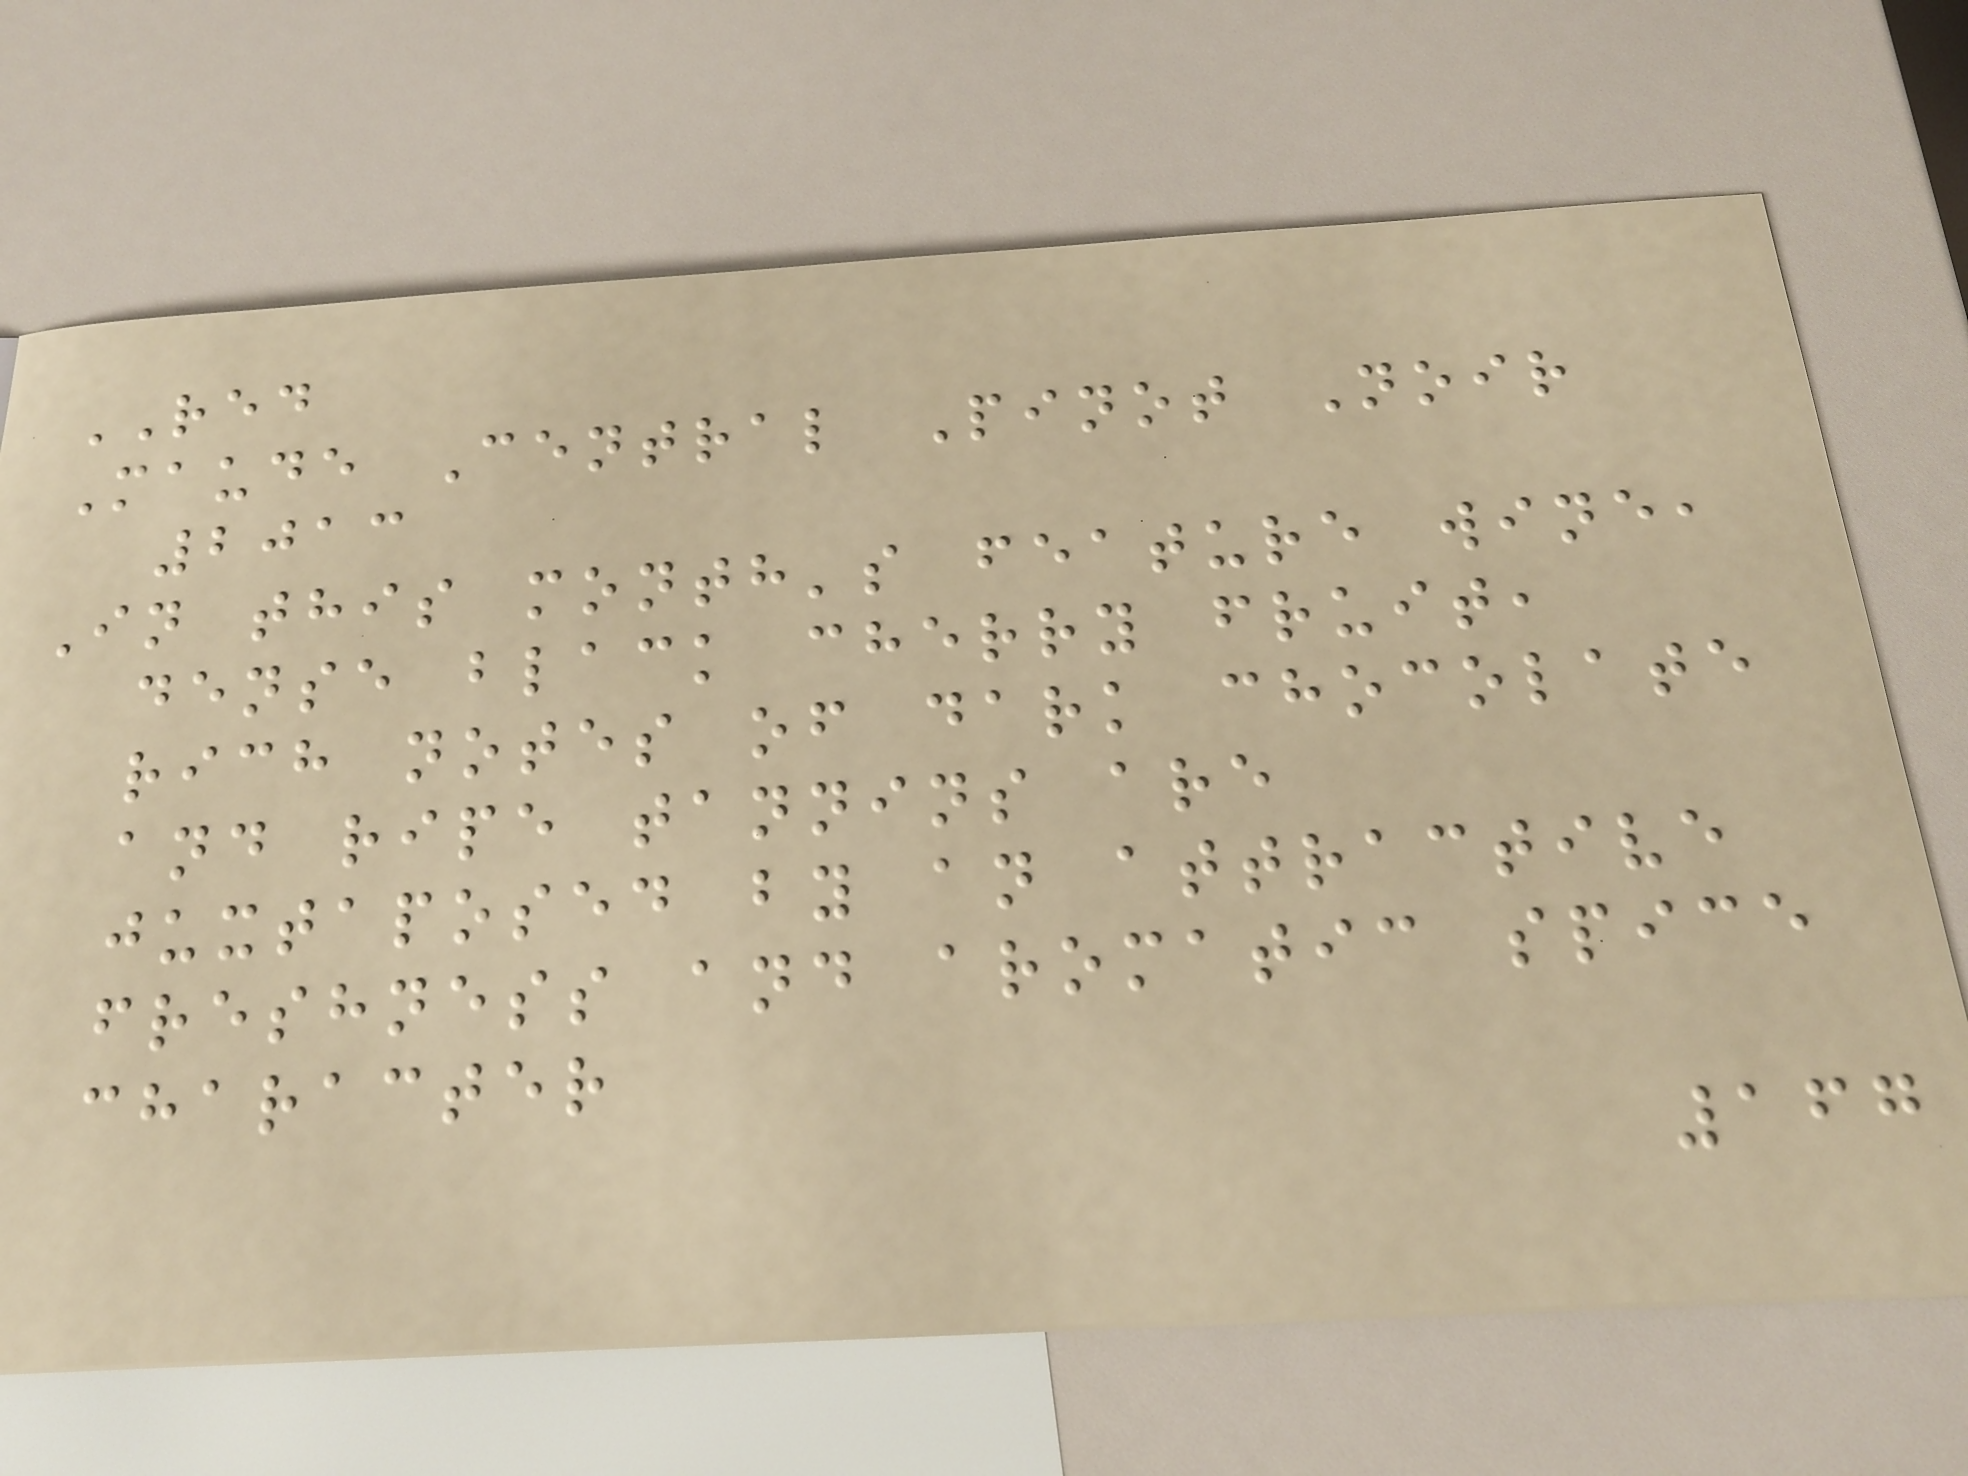RED
Maude Central Pinot Noir
2013
In this month's feature wine,
dense black cherry fruit,
rich notes of dark chocolate
and ripe tannins are
juxtaposed by an attractive
freshness and aromatic spice
character
167
